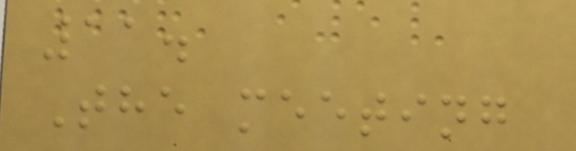11.
The meeting
